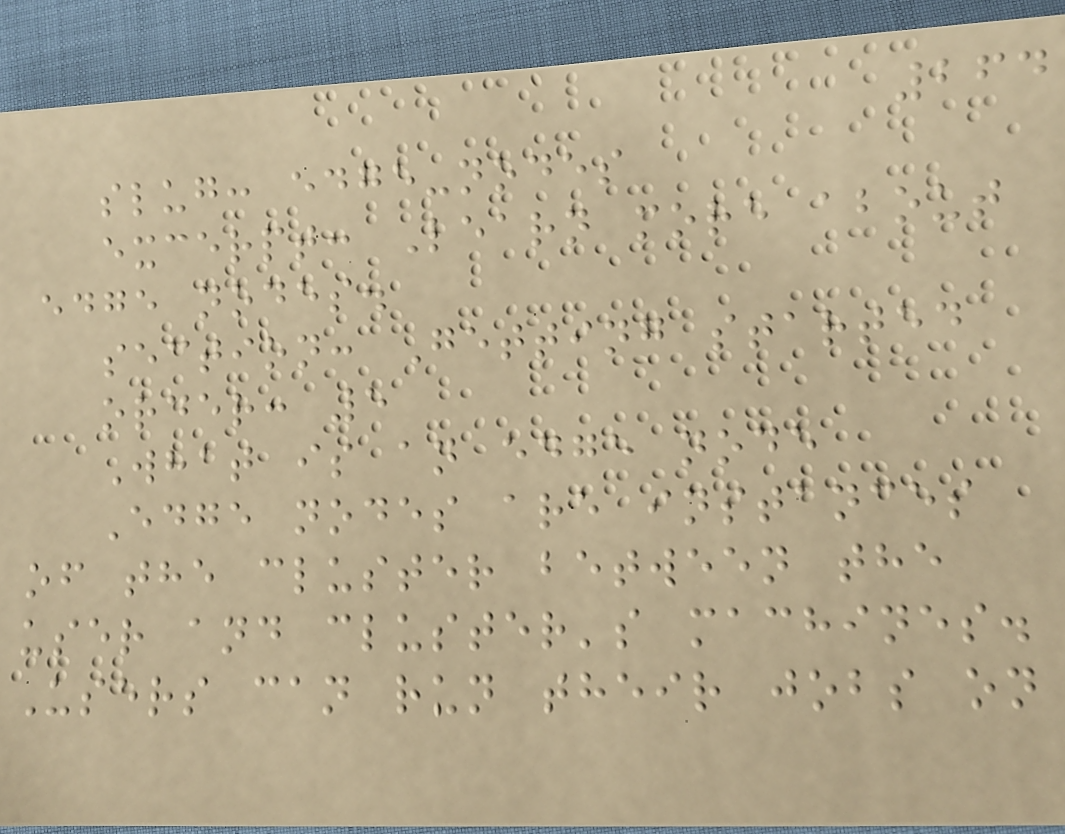264
slug: edge-nodes
excerpt: Learn more about
edge nodes.
section: Getting started
order: 5
What is an edge node
Edge nodes are instances
of the cluster between the
user and cluster's machines.
Users can run their jobs on
